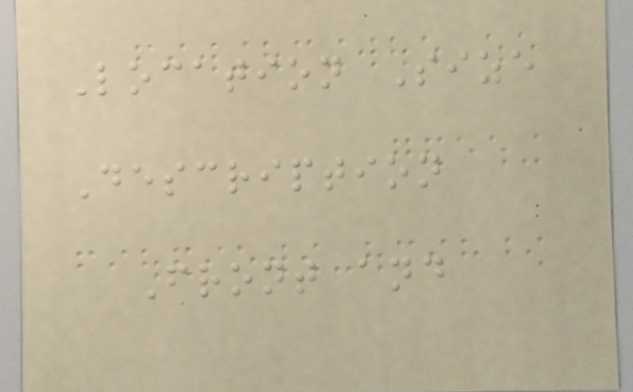Location Size
Description
Front and
